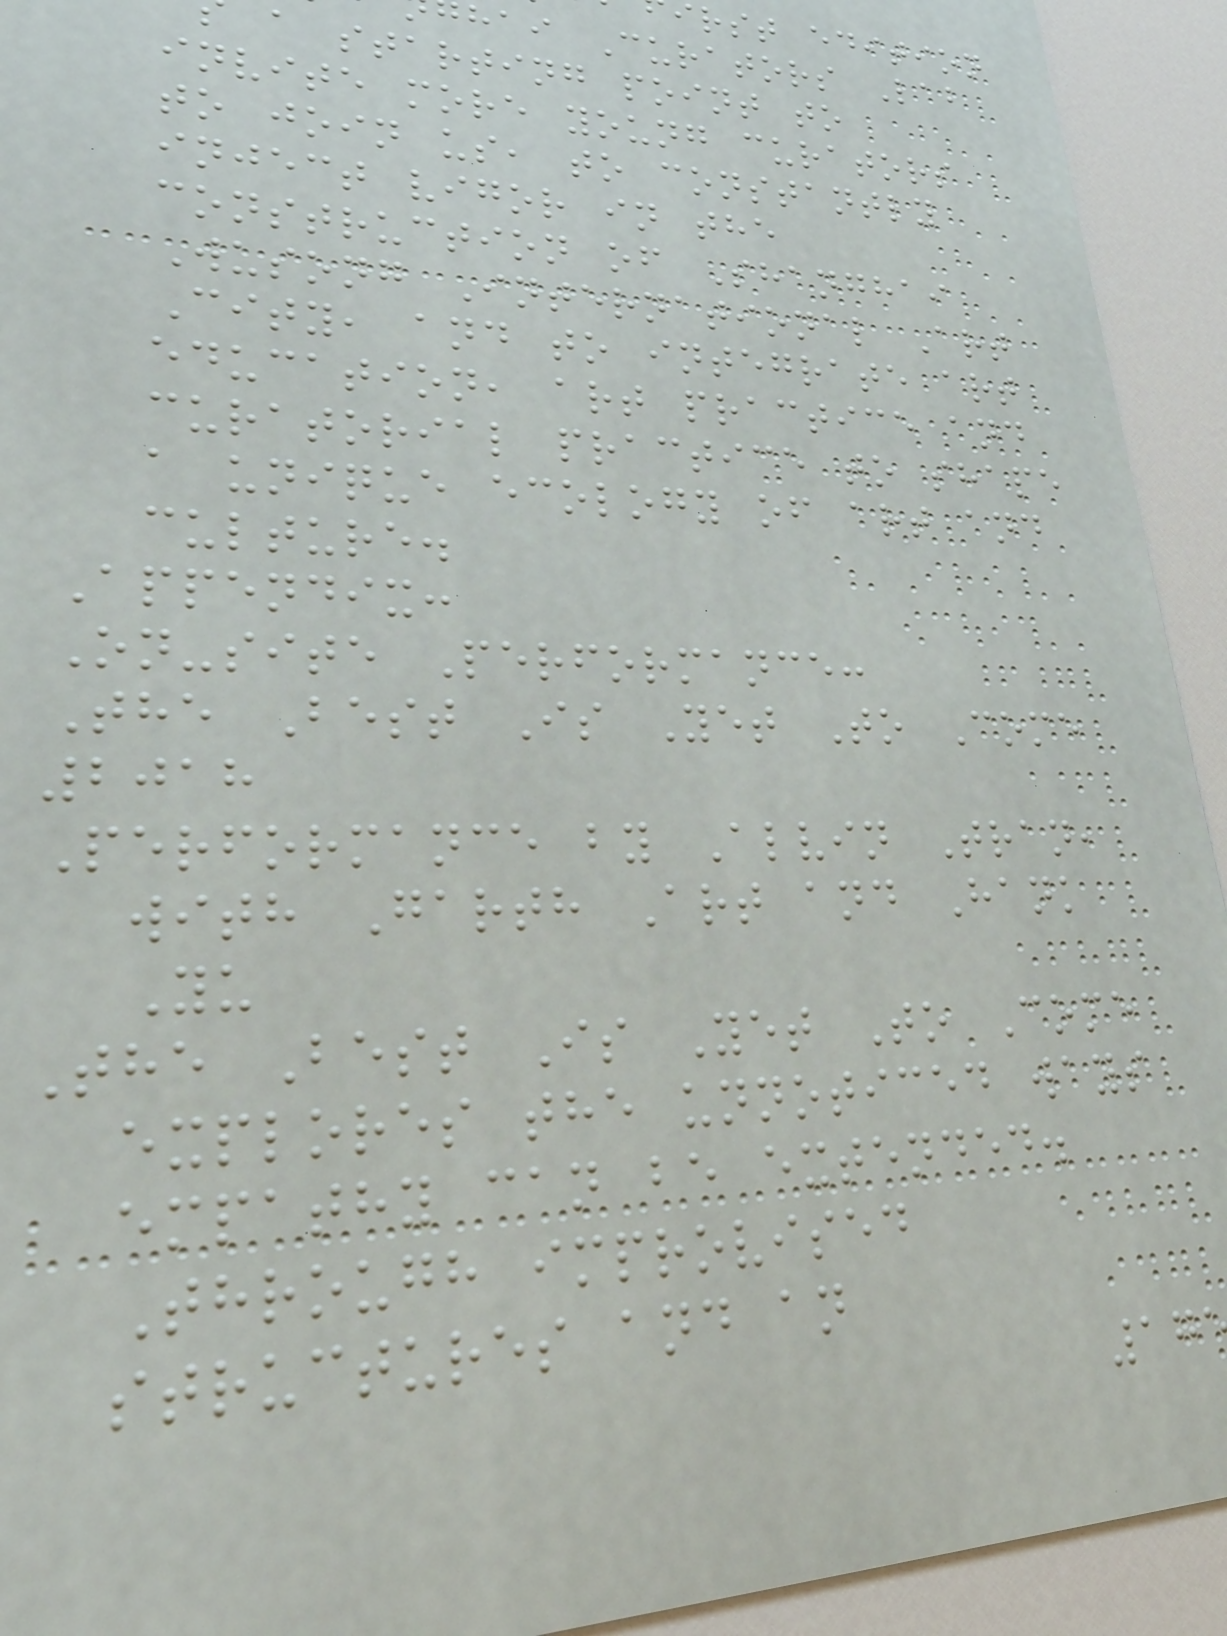rst edition
hai Curators Lab
a starting point to
invite more young curators
to join us, to constantly
inject vigor in the
construction of Shanghai
Wusong International Art
City, and to integrate art
education, art practice and
curatorial practice to shape
a unique ecology of art and
culture.
Appendix:
On-site Performance:
The Best Is Yet To Come
2018
Performance by Alvin Tran,
with Garth Art and Hank
Yu
The Best Is Yet To Come
explores the unnoticed ways
empathy can be extended.
Through improvised
structures and an
